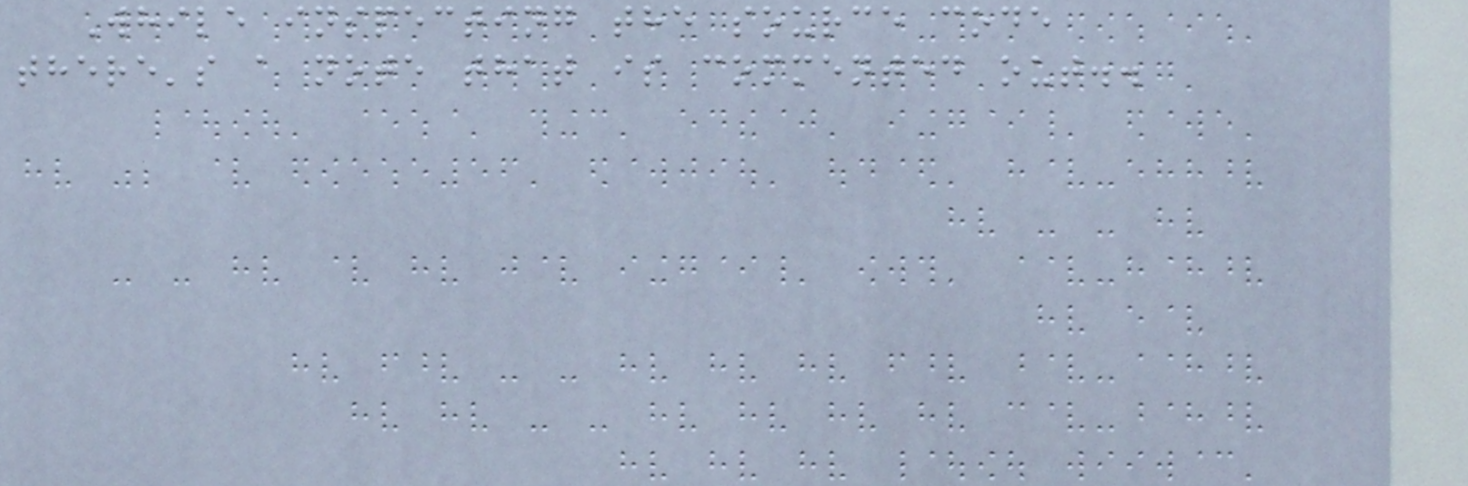While inspecting the source code
there's a note that is commented out..
